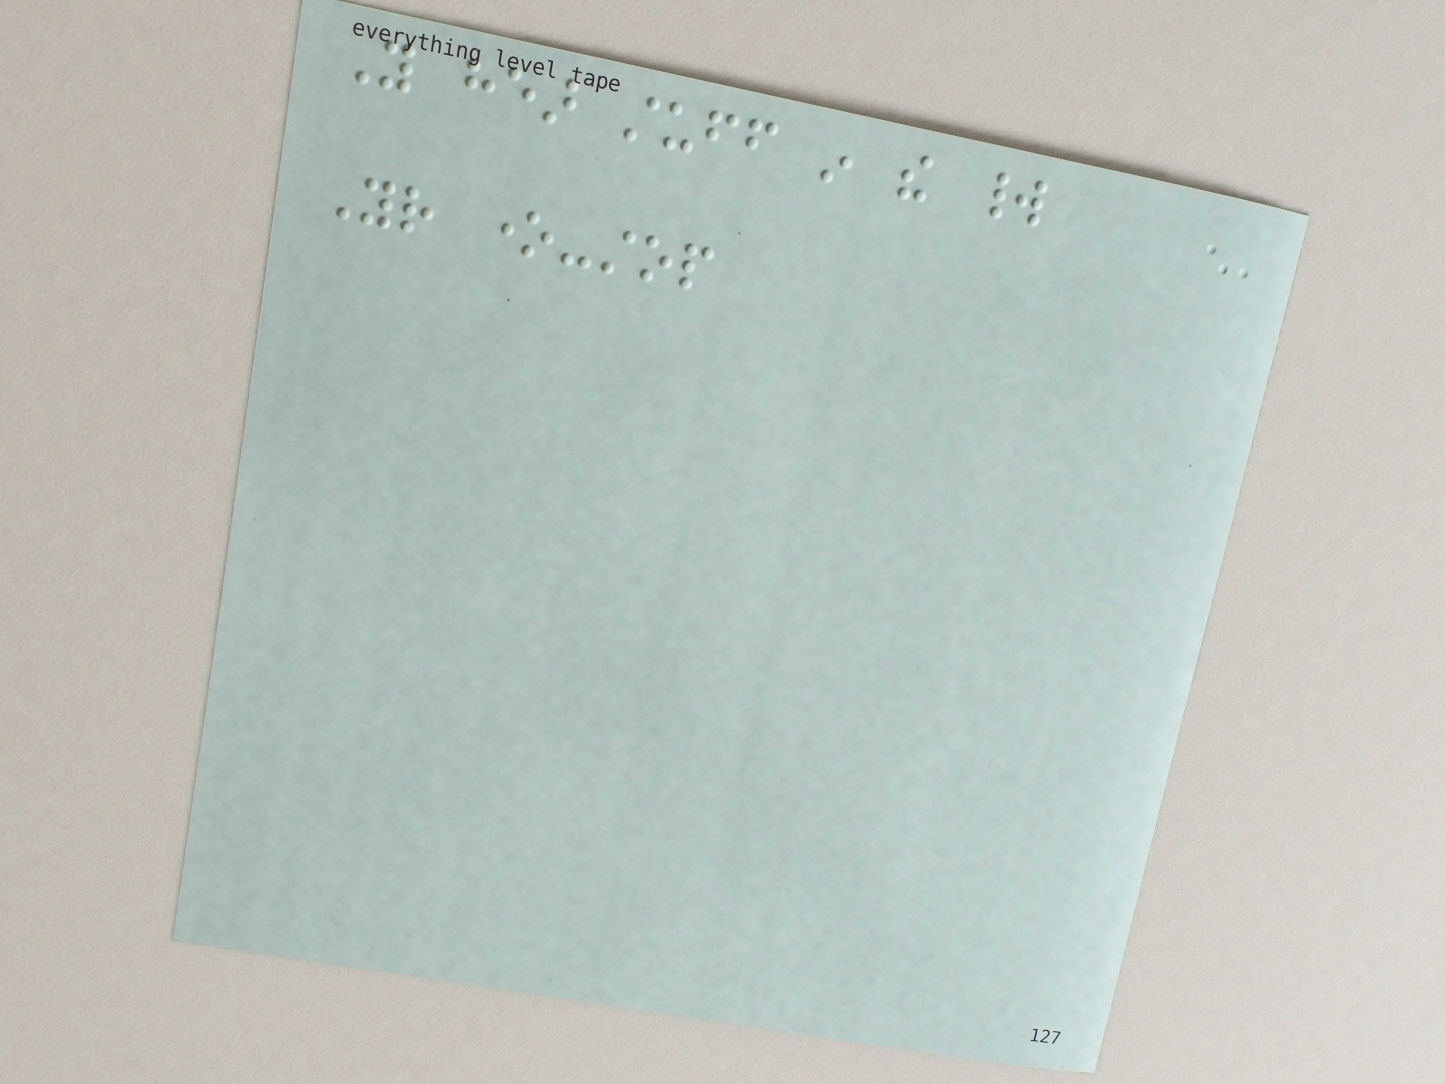You hear stuff in the world
Your one-stop
